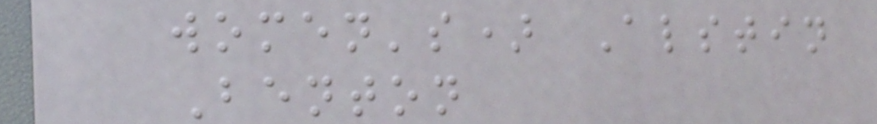women's) Alstin
Benton
